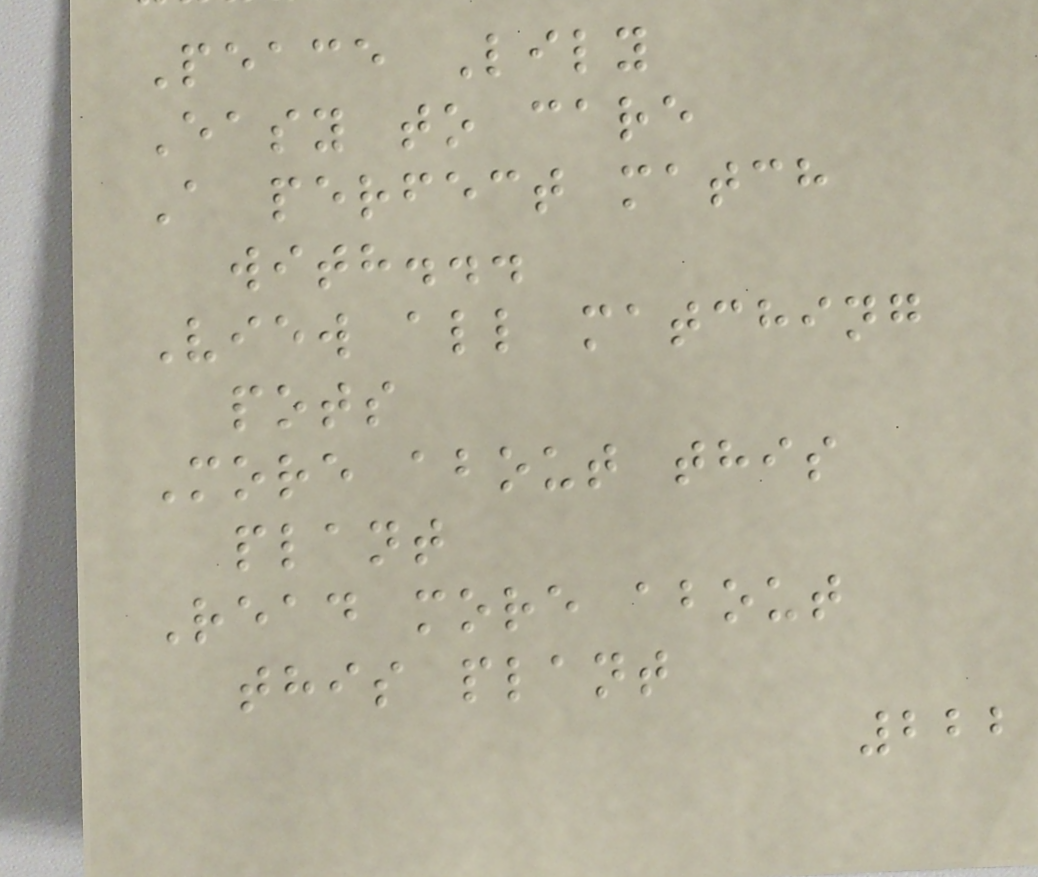Peace Lily
Easy to care
A perfect match
with...
View all matching
pots
More about this
plant
Read more about
this plant
222
